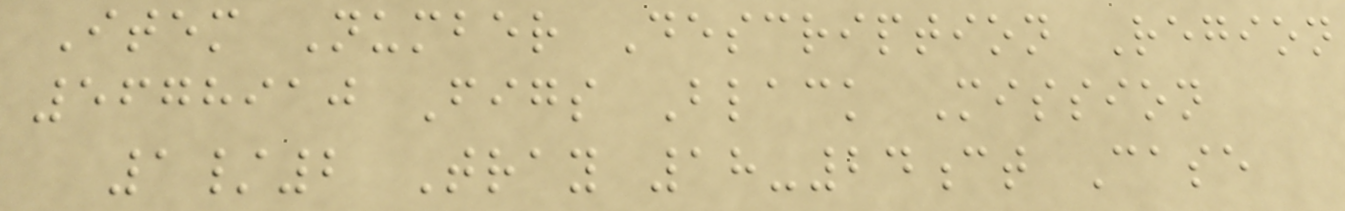Item Number Description Region
5678910 Figs Black Mission
1/2 Tray 18-24ct Case
